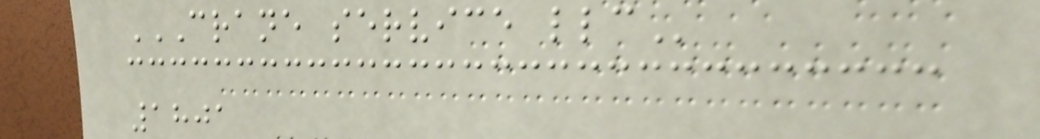CRANE SERVICE LLC
1801
